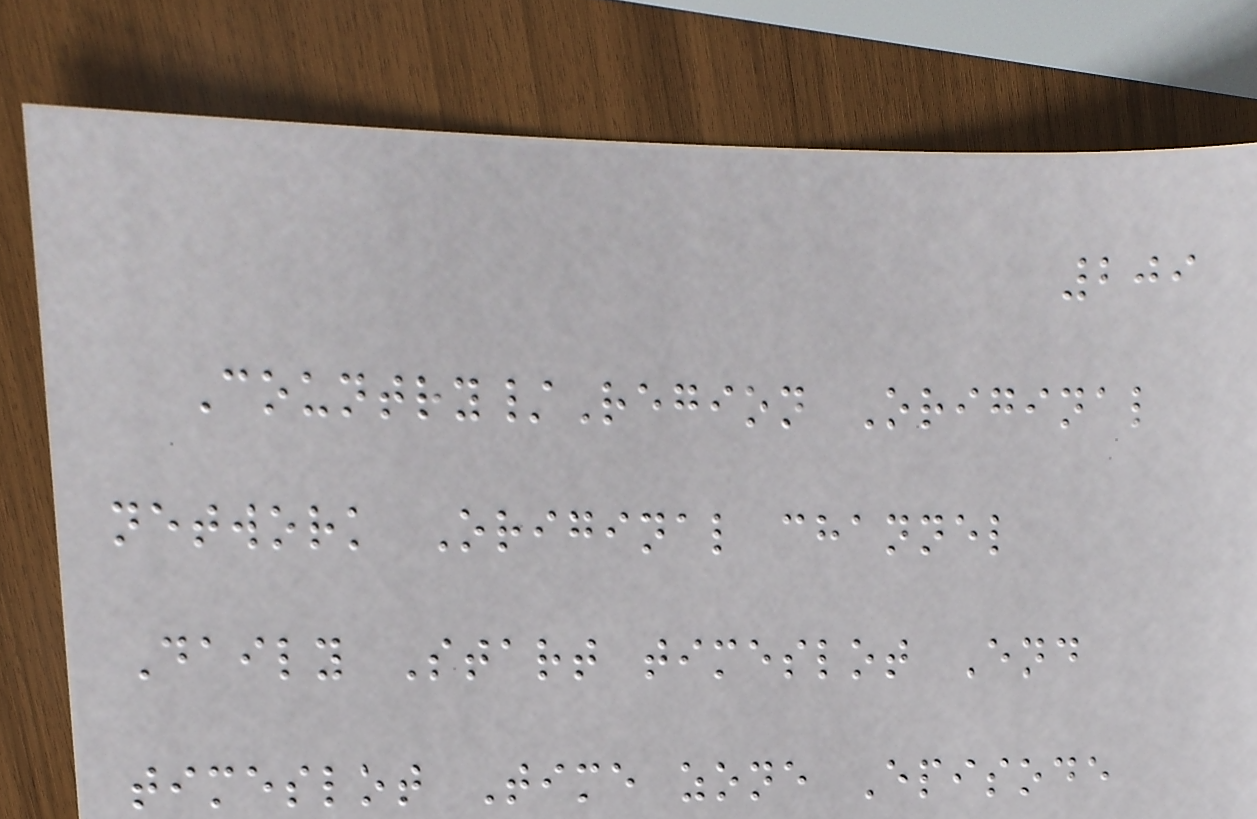209
Country/Region Original
network Original channel
Daily Start timeslot End
timeslot Time zone Episode
